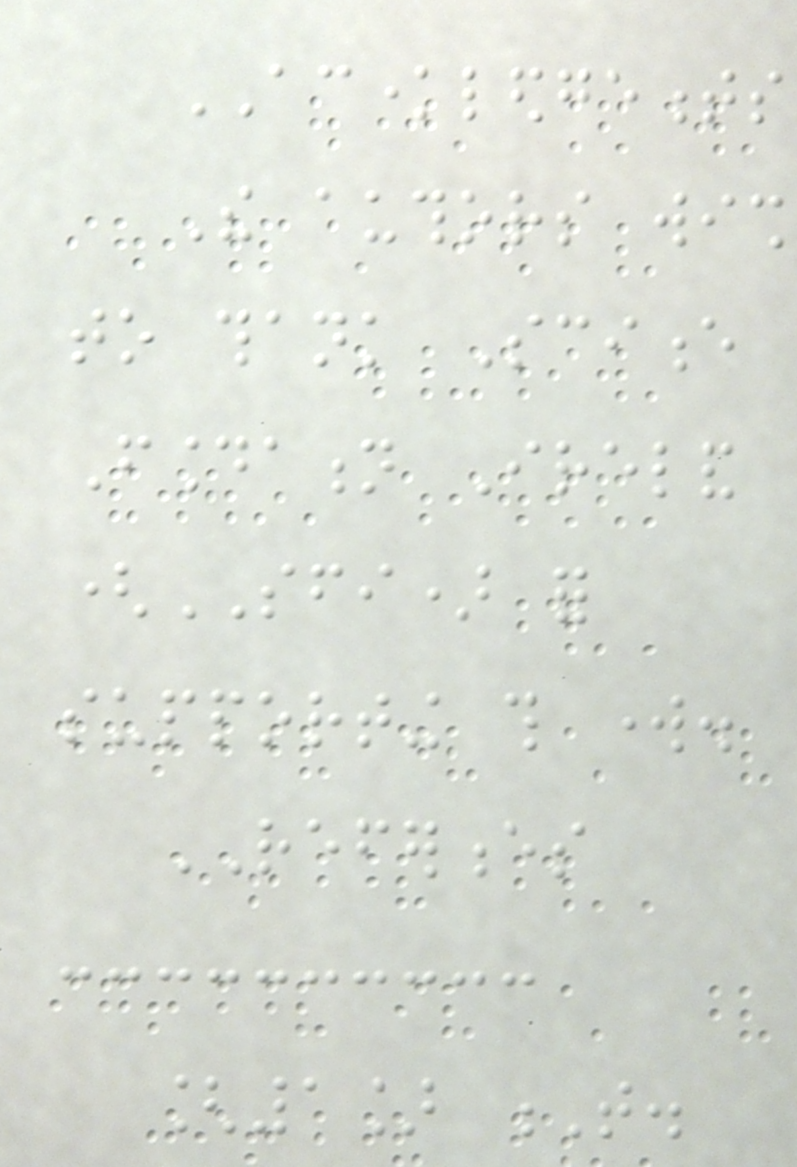ACKNOWLEDGEMENTS
The authors wish
to thank Science
Foundation Ireland
(SFI) for
supporting this work.
REFERENCES
[1] T.
